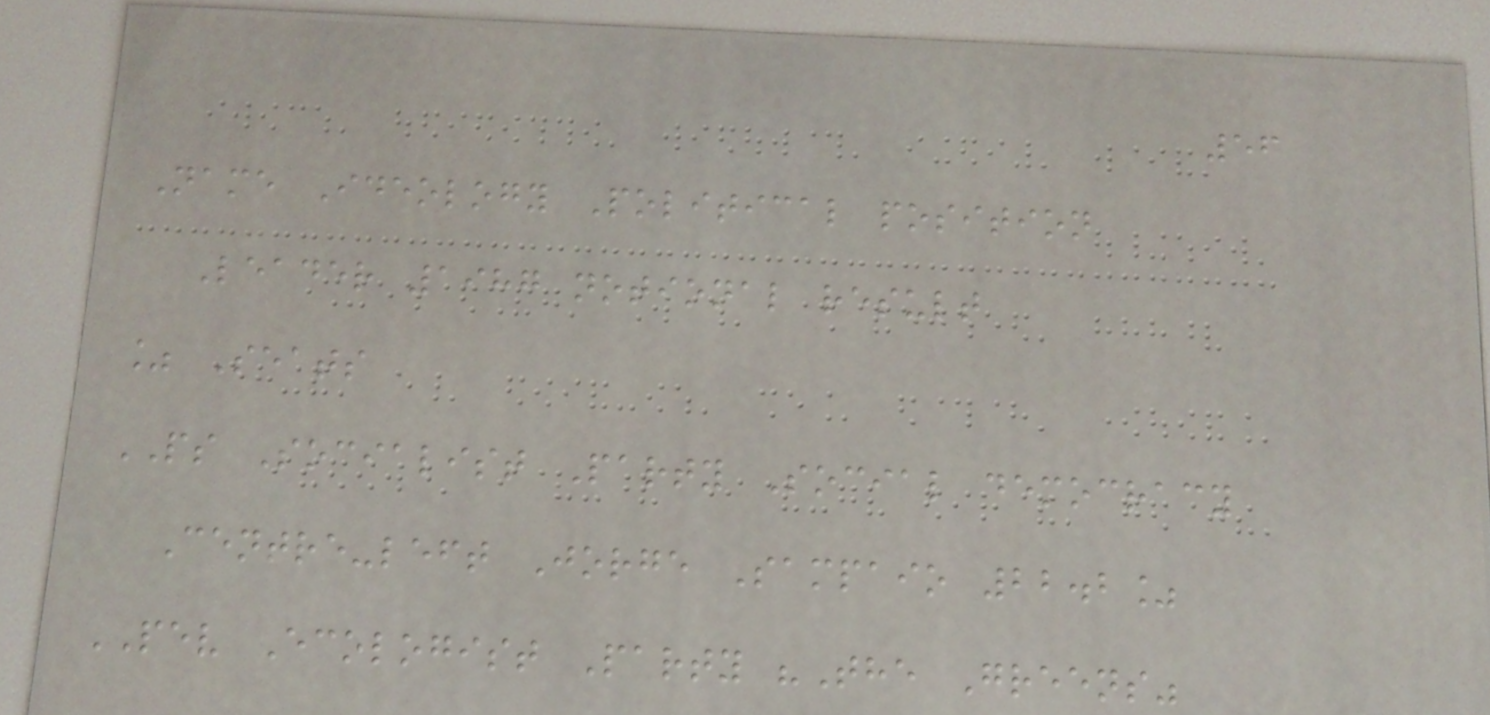56
Name Ideology Political position
Leader 1987 notional result
% Seats
PS Socialist Party Social democracy
Centre-left Jorge Sampaio 22.2%
PEV Ecologist Party "The Greens"
